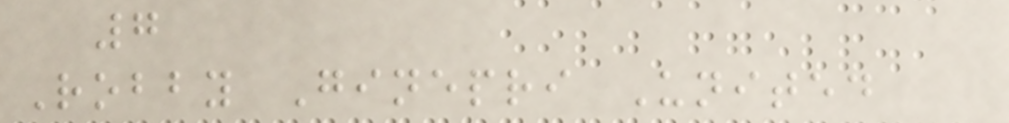7
Robby Ginepri United
